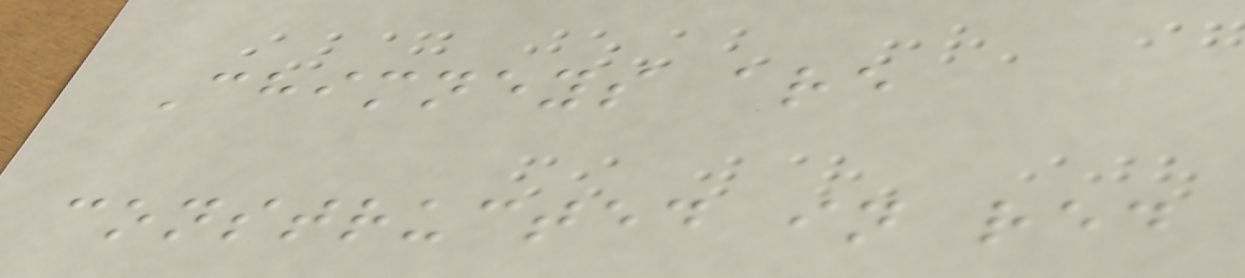Chimneys are
constructed in red
